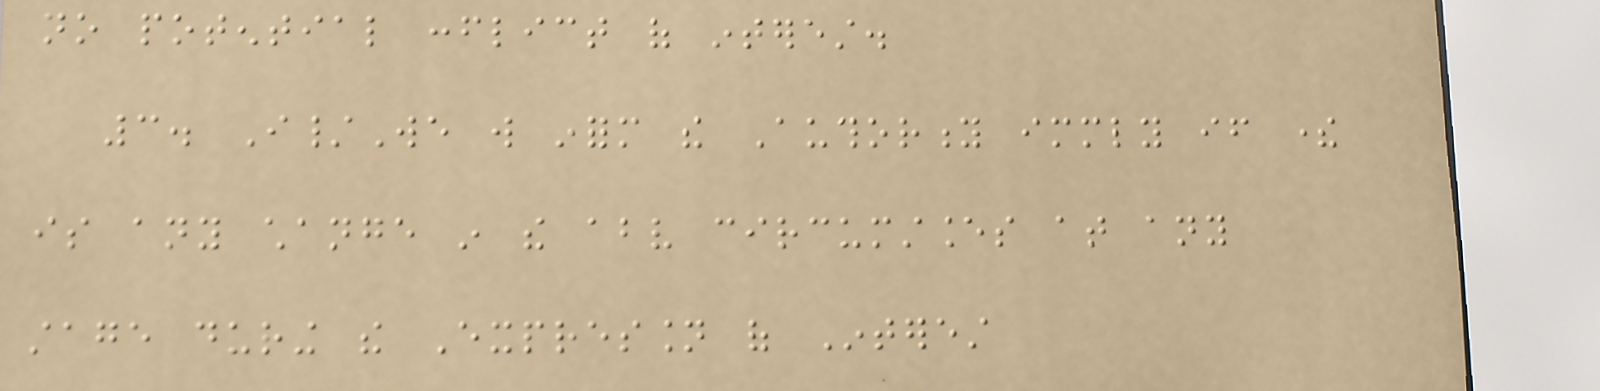no potential conflict of interest.
3. I/We will inform the Authority immediately if there
is any change in the above circumstances at any
stage during the Expression of Interest
